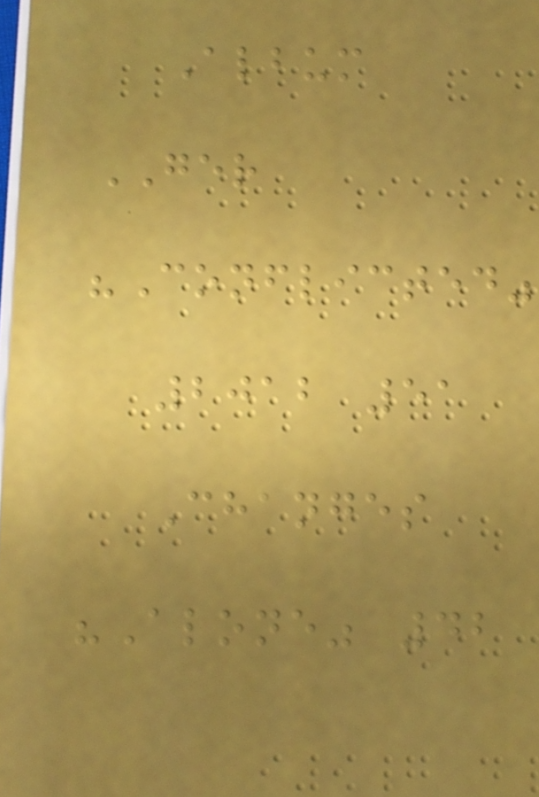Album
GER
"Conflicted"
2012 51
Changes
"Alone" 42
